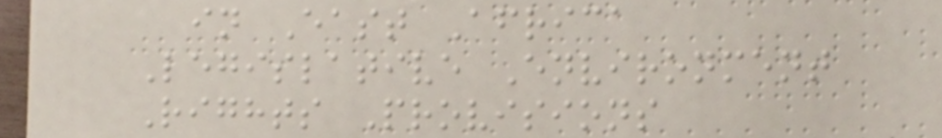in East Africa
Legislative Environment
Rights Provisions
